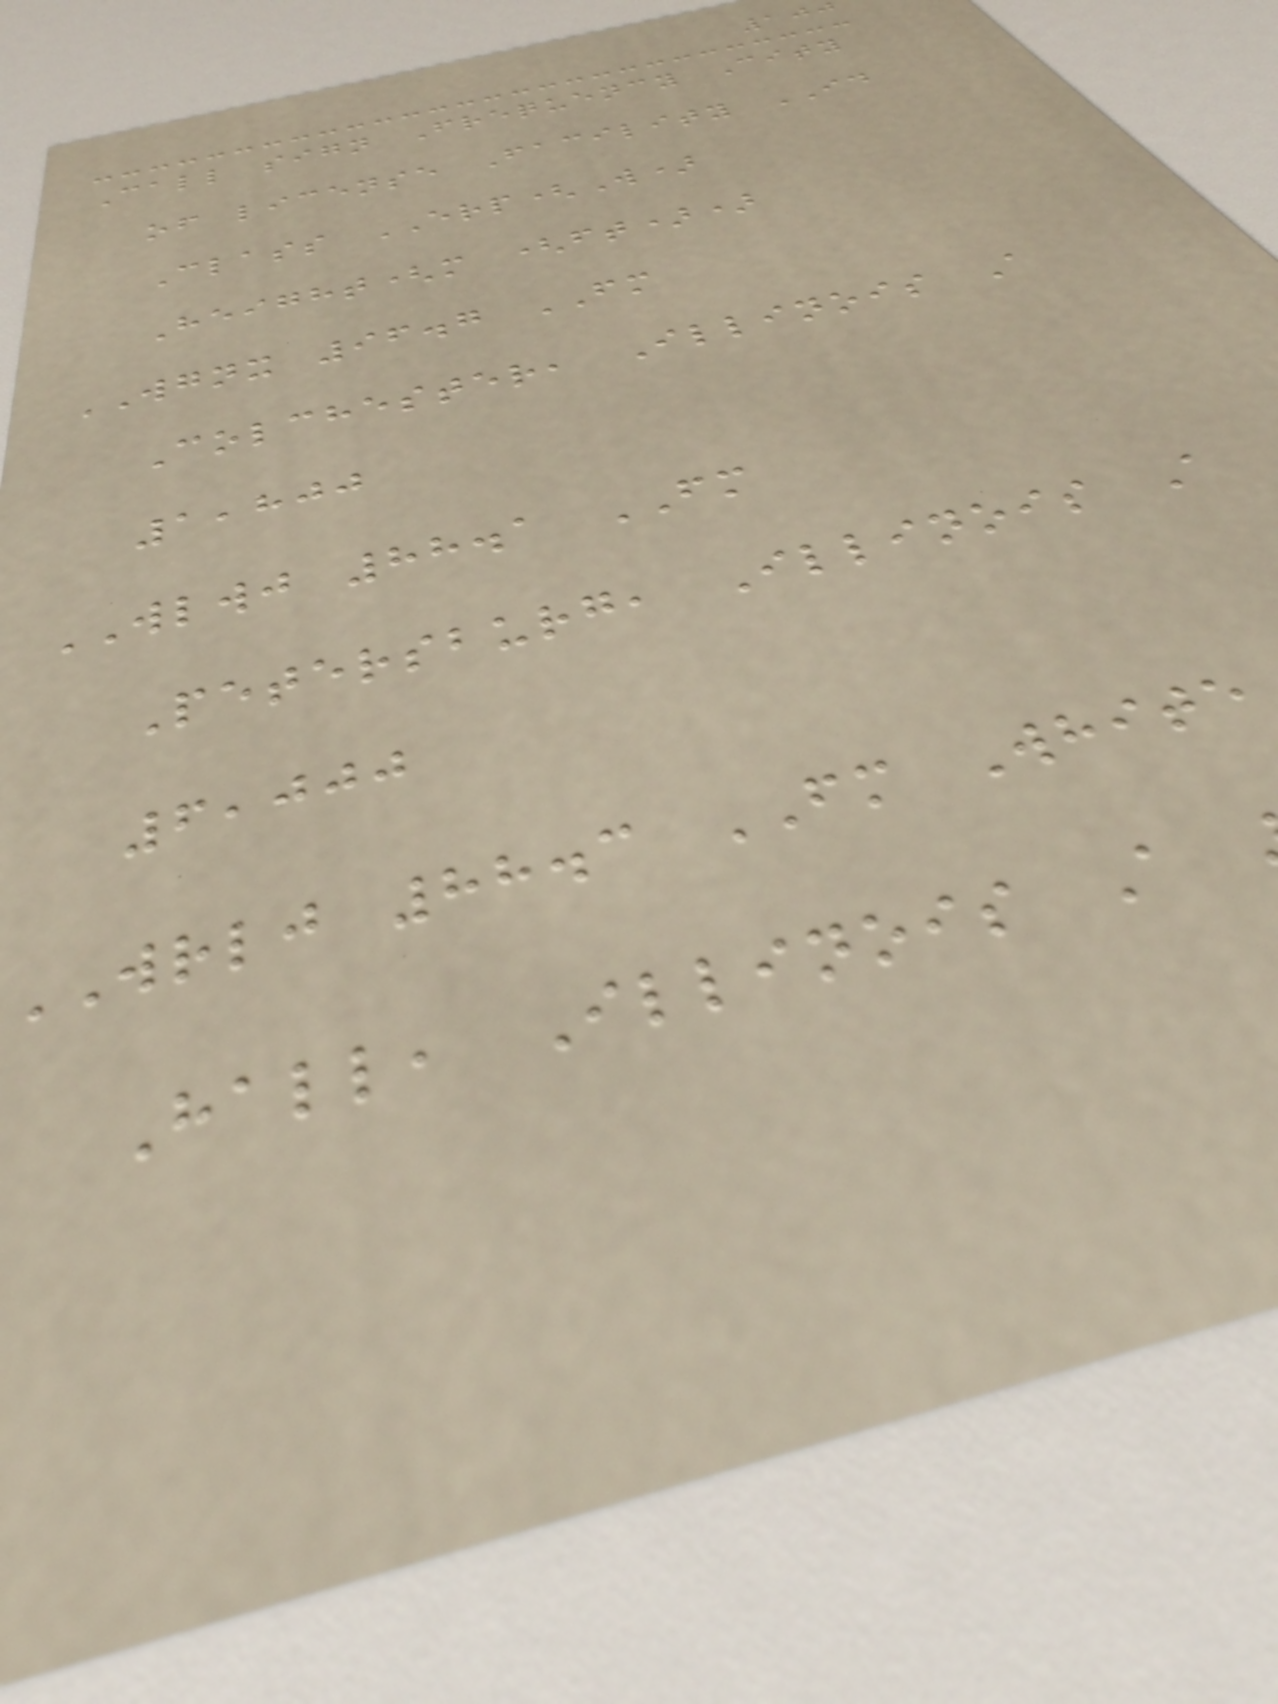100
Call sign Frequency City
of license Facility ID
Class ERP(W)
Height(m (ft))
WGNX 96.7 FM
Colchester, Illinois A
1,800
WLWJ 88.1 FM
Petersburg, Illinois A
6,000
WRLJ 88.3 FM White
Hall, Illinois A
